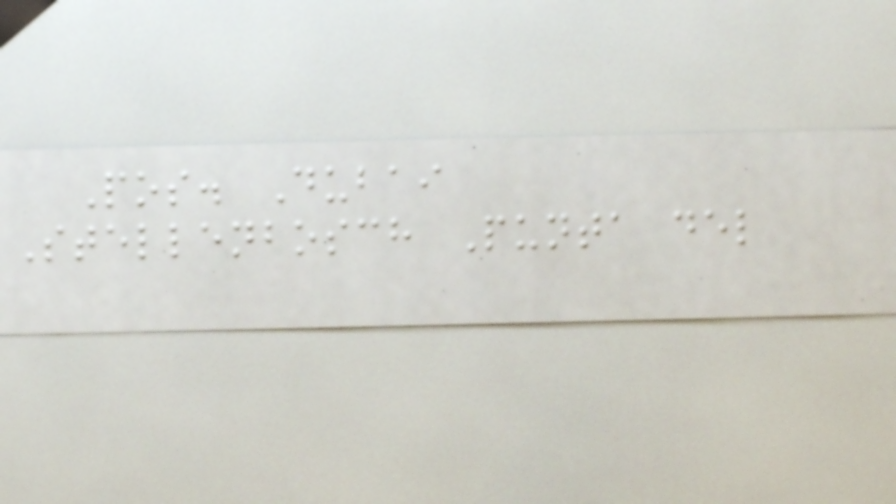Pos. Dubai
Stellenbosch Punta del
